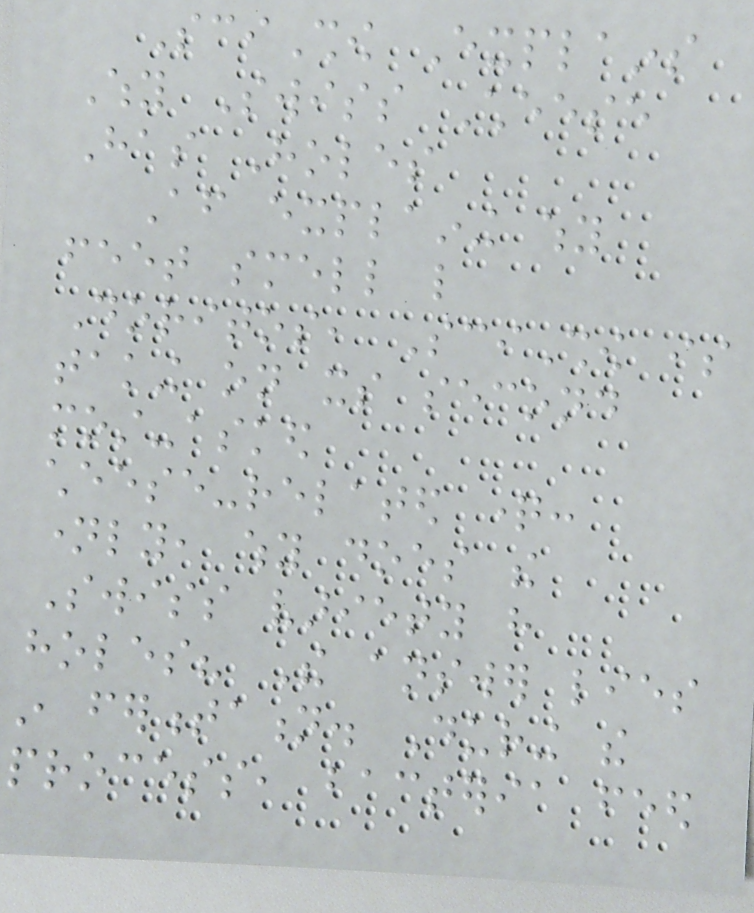SciShow Explains
Why Swiss Cheese
Has Holes
After explaining why
feet smell like
Doritos, SciShow is
taking on its second
most-asked
cheese-related question:
namely, why does the
Swiss variety have
holes? The answer lies
in fermentation. During the
process, bacteria feed
